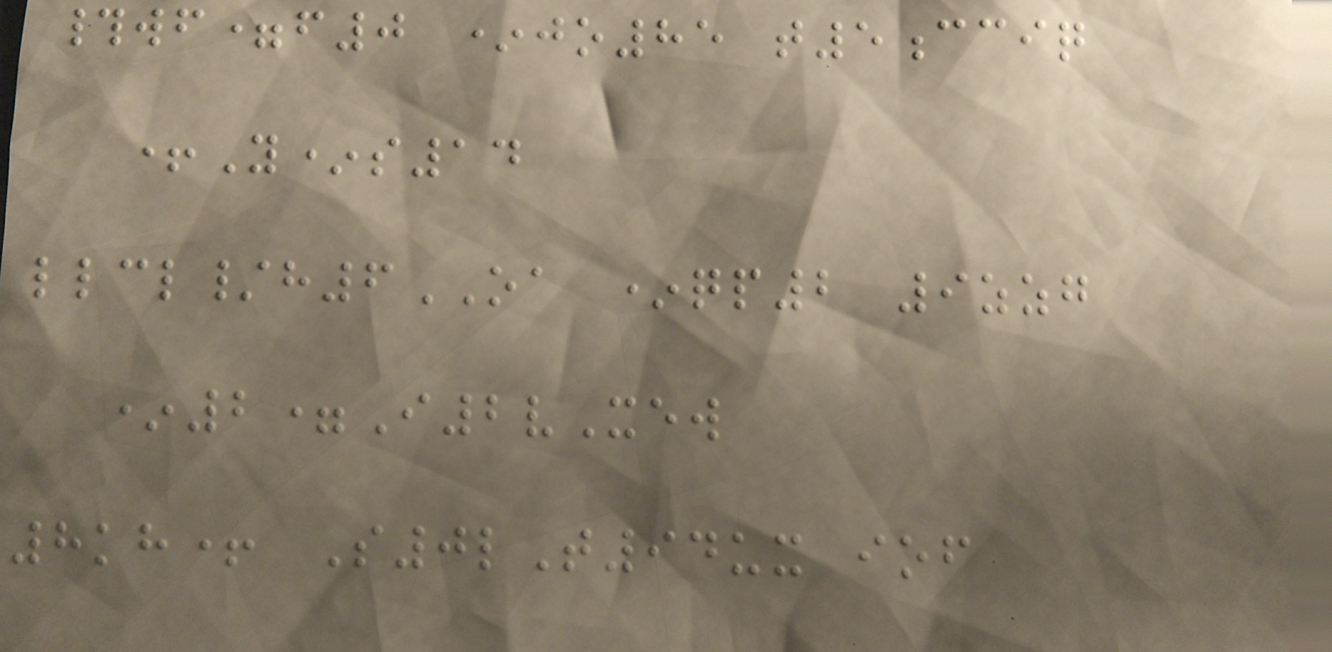#wf=f0 *jo85 t5cciq
+Y*s14
llcl/h6OA *qp2 9zzg
*2=I2vXew
8kh+ S0lT94ux iof
